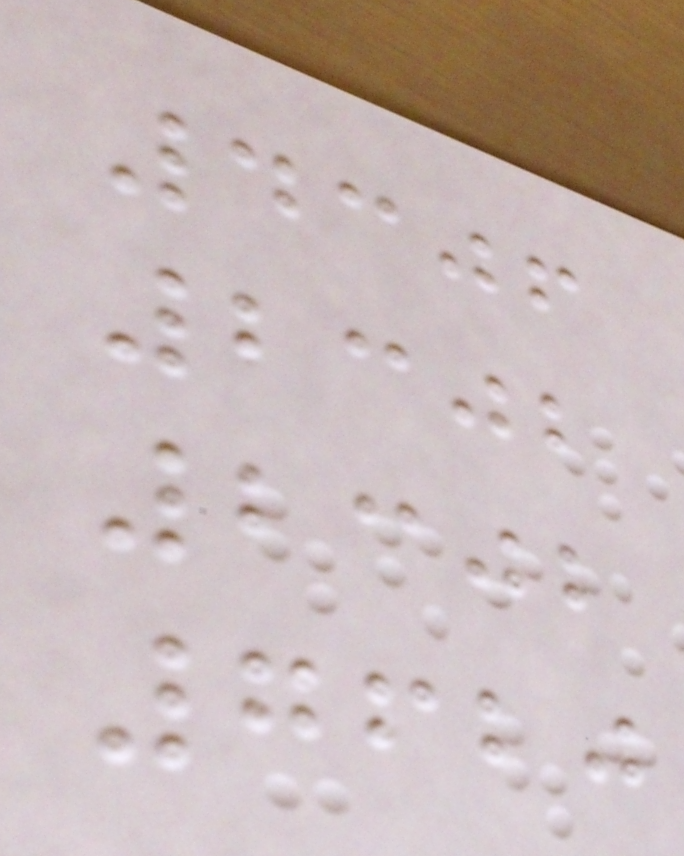4306
2302
2302
7620
